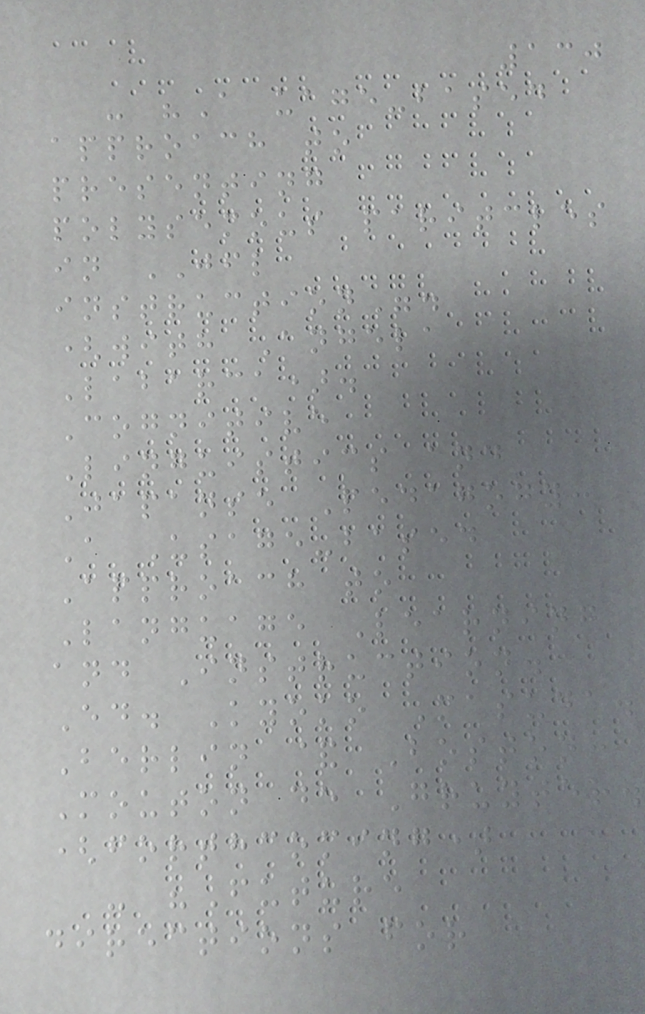130
- "A uage-based
approach to
presenting
polysemous paritcles
in JFL
instruction".
(with Angela
Labarca).
Cognitive
Linguistics and
Japanse Pedagogy:
A Usage-based
Approach to
Language Learning
and Instruction.
Ed. Kyoko Masuda.
Berlin & Boston:
Mouton de Gruyter.
(forthcoming)
- "Future
directions for
